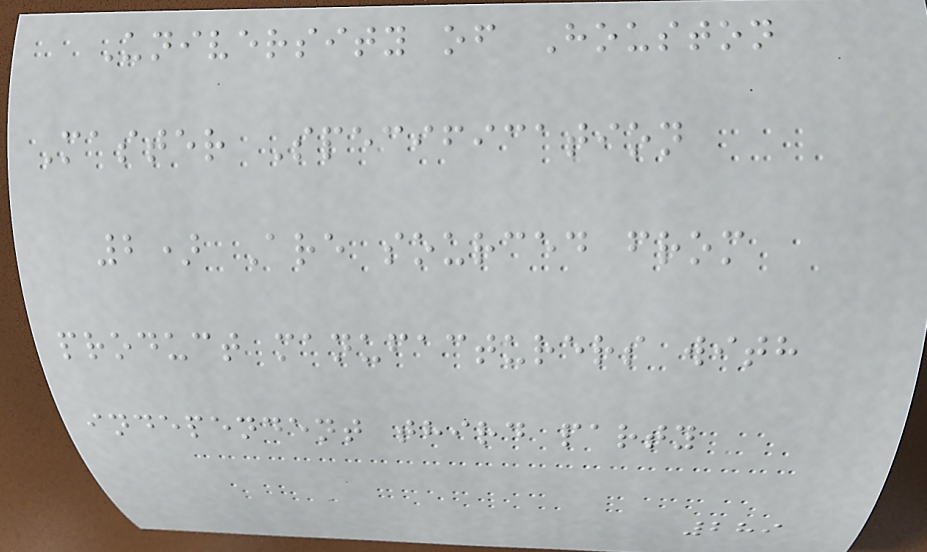University of Houston
Master Specification
2) Are sourced from
product manufacturers with
independent third party
289
